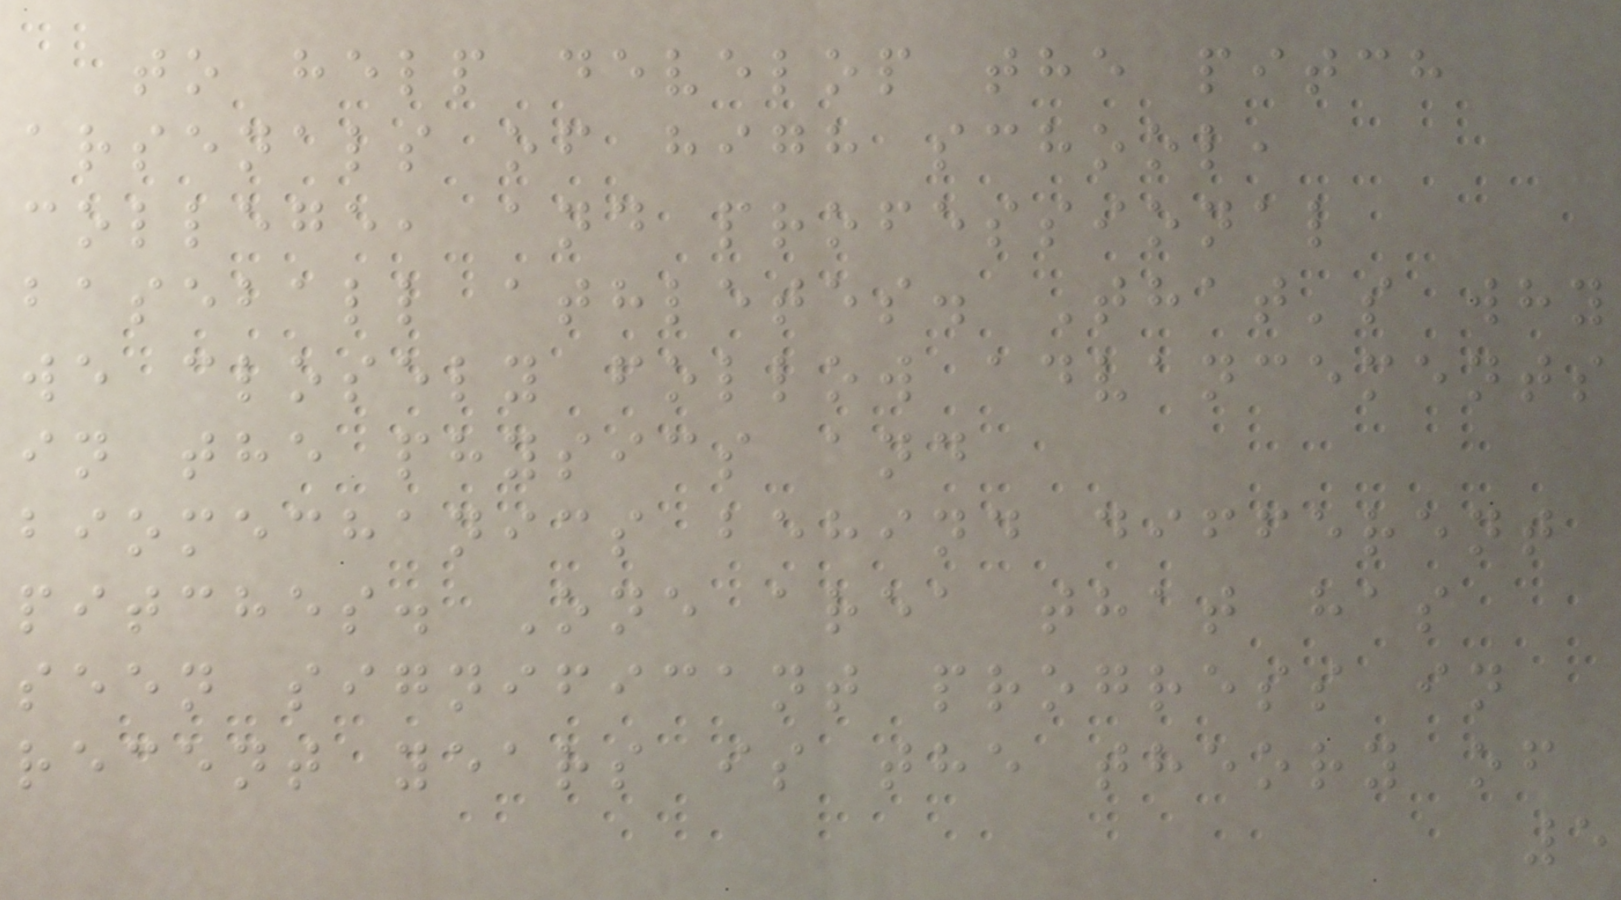to help develop the pitch
arsenals of high school,
college, and professional
baseball athletes. That's why
we closely follow advancements
in the physics and
biomechanics behind different
pitches. One area that has
seen significant progress in
recent years is the theory of
5
